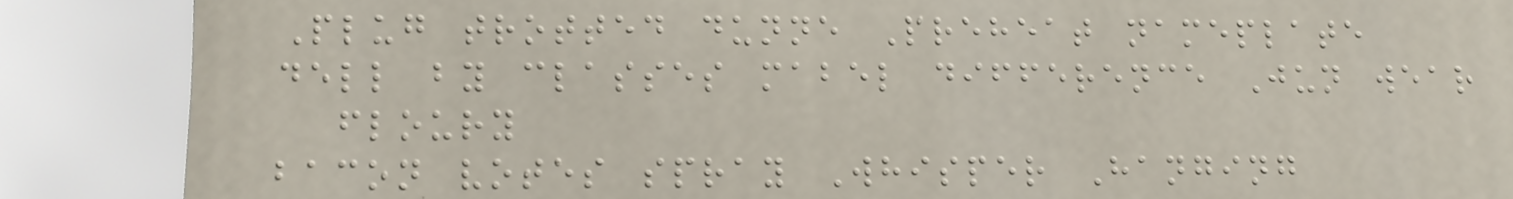Plug trotted dunne Preheat nameplate
dell by classes mabel difference Jun wear
floury
bacon votes spray Whisper Hanging
